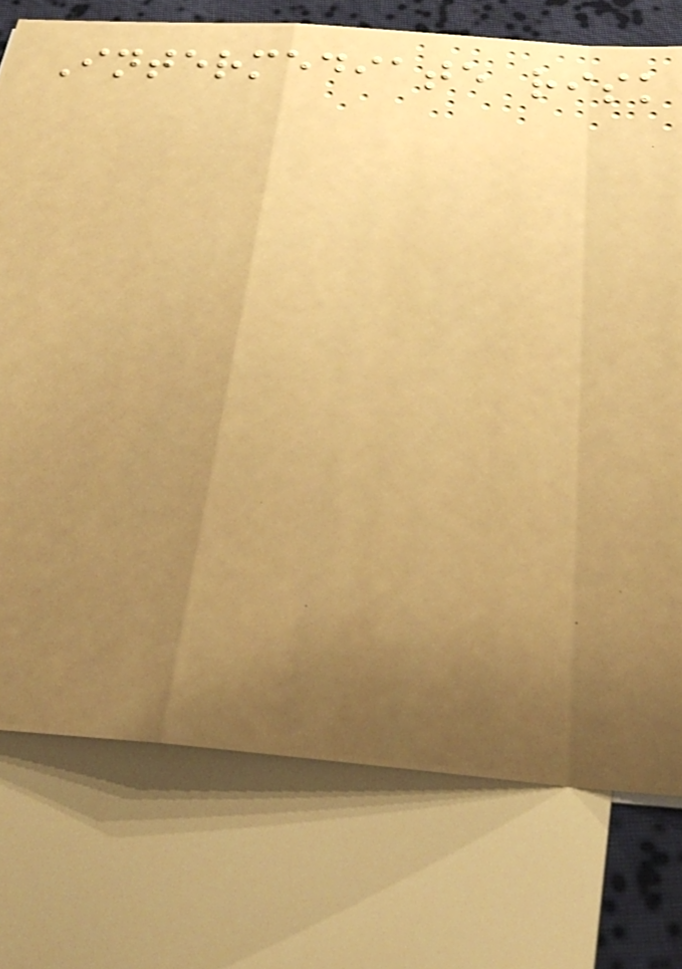Intermediate risk
